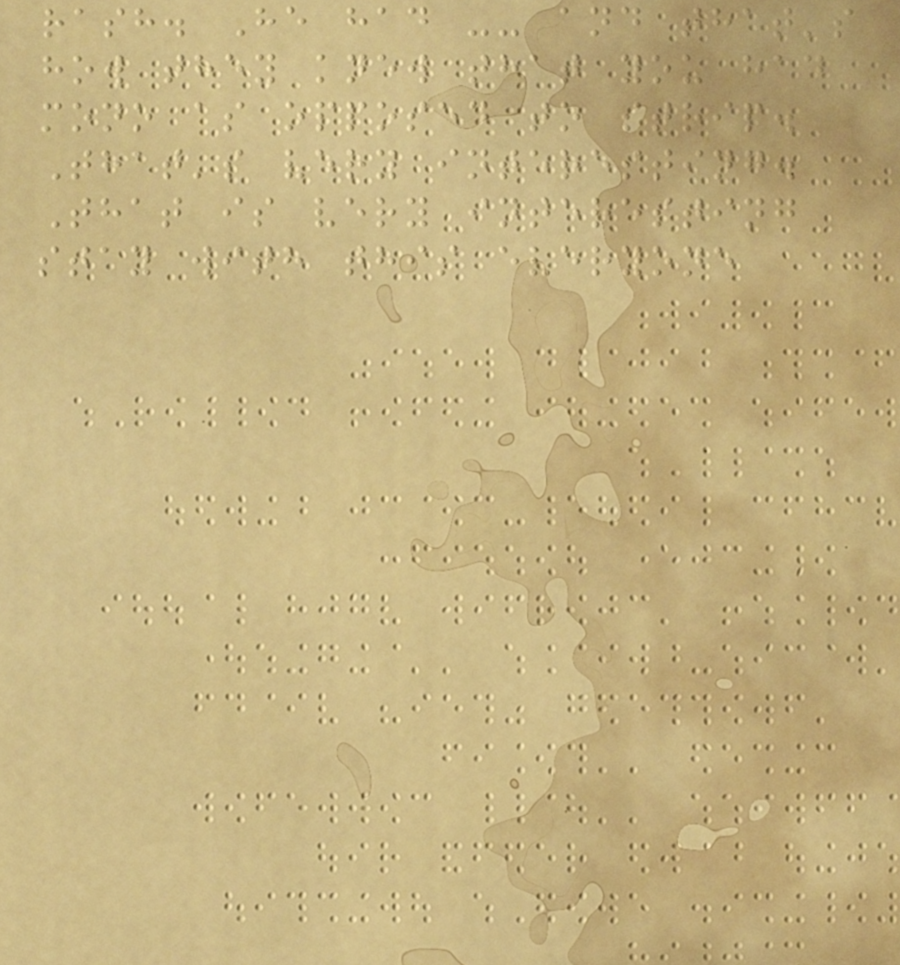rash. He had -- and that's
how they knew that you had
mono as opposed to strip.
That's very interesting.
That is very interesting
stay with this everyone
